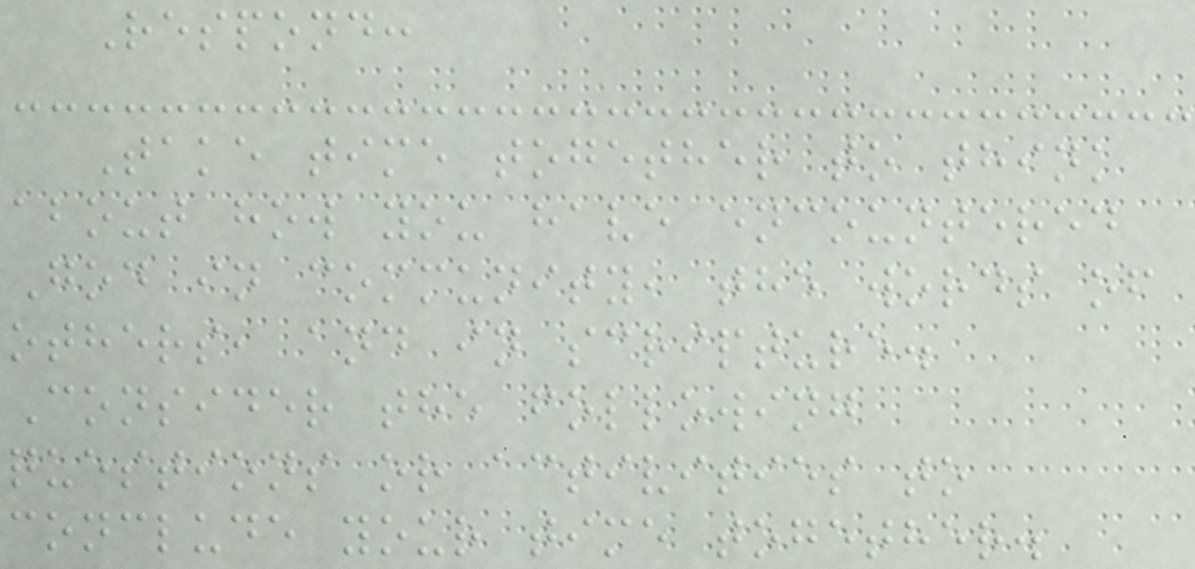Respond:
Take time together to think
about how you have encountered
God in community, the words of
others, and in scripture.
Consider the following
questions or activities to
conclude your time together.
